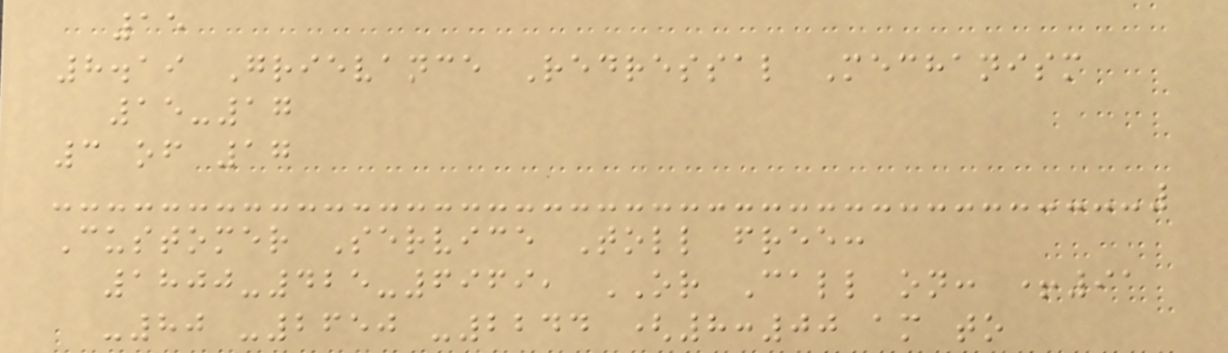15
8.19 Grievance Redressal Mechanism
15-17
3 of 17
Customer Service Toll free:
1800-425-6969, OR Call on: +91
-80 -2650 -2244 (8:00 am to
